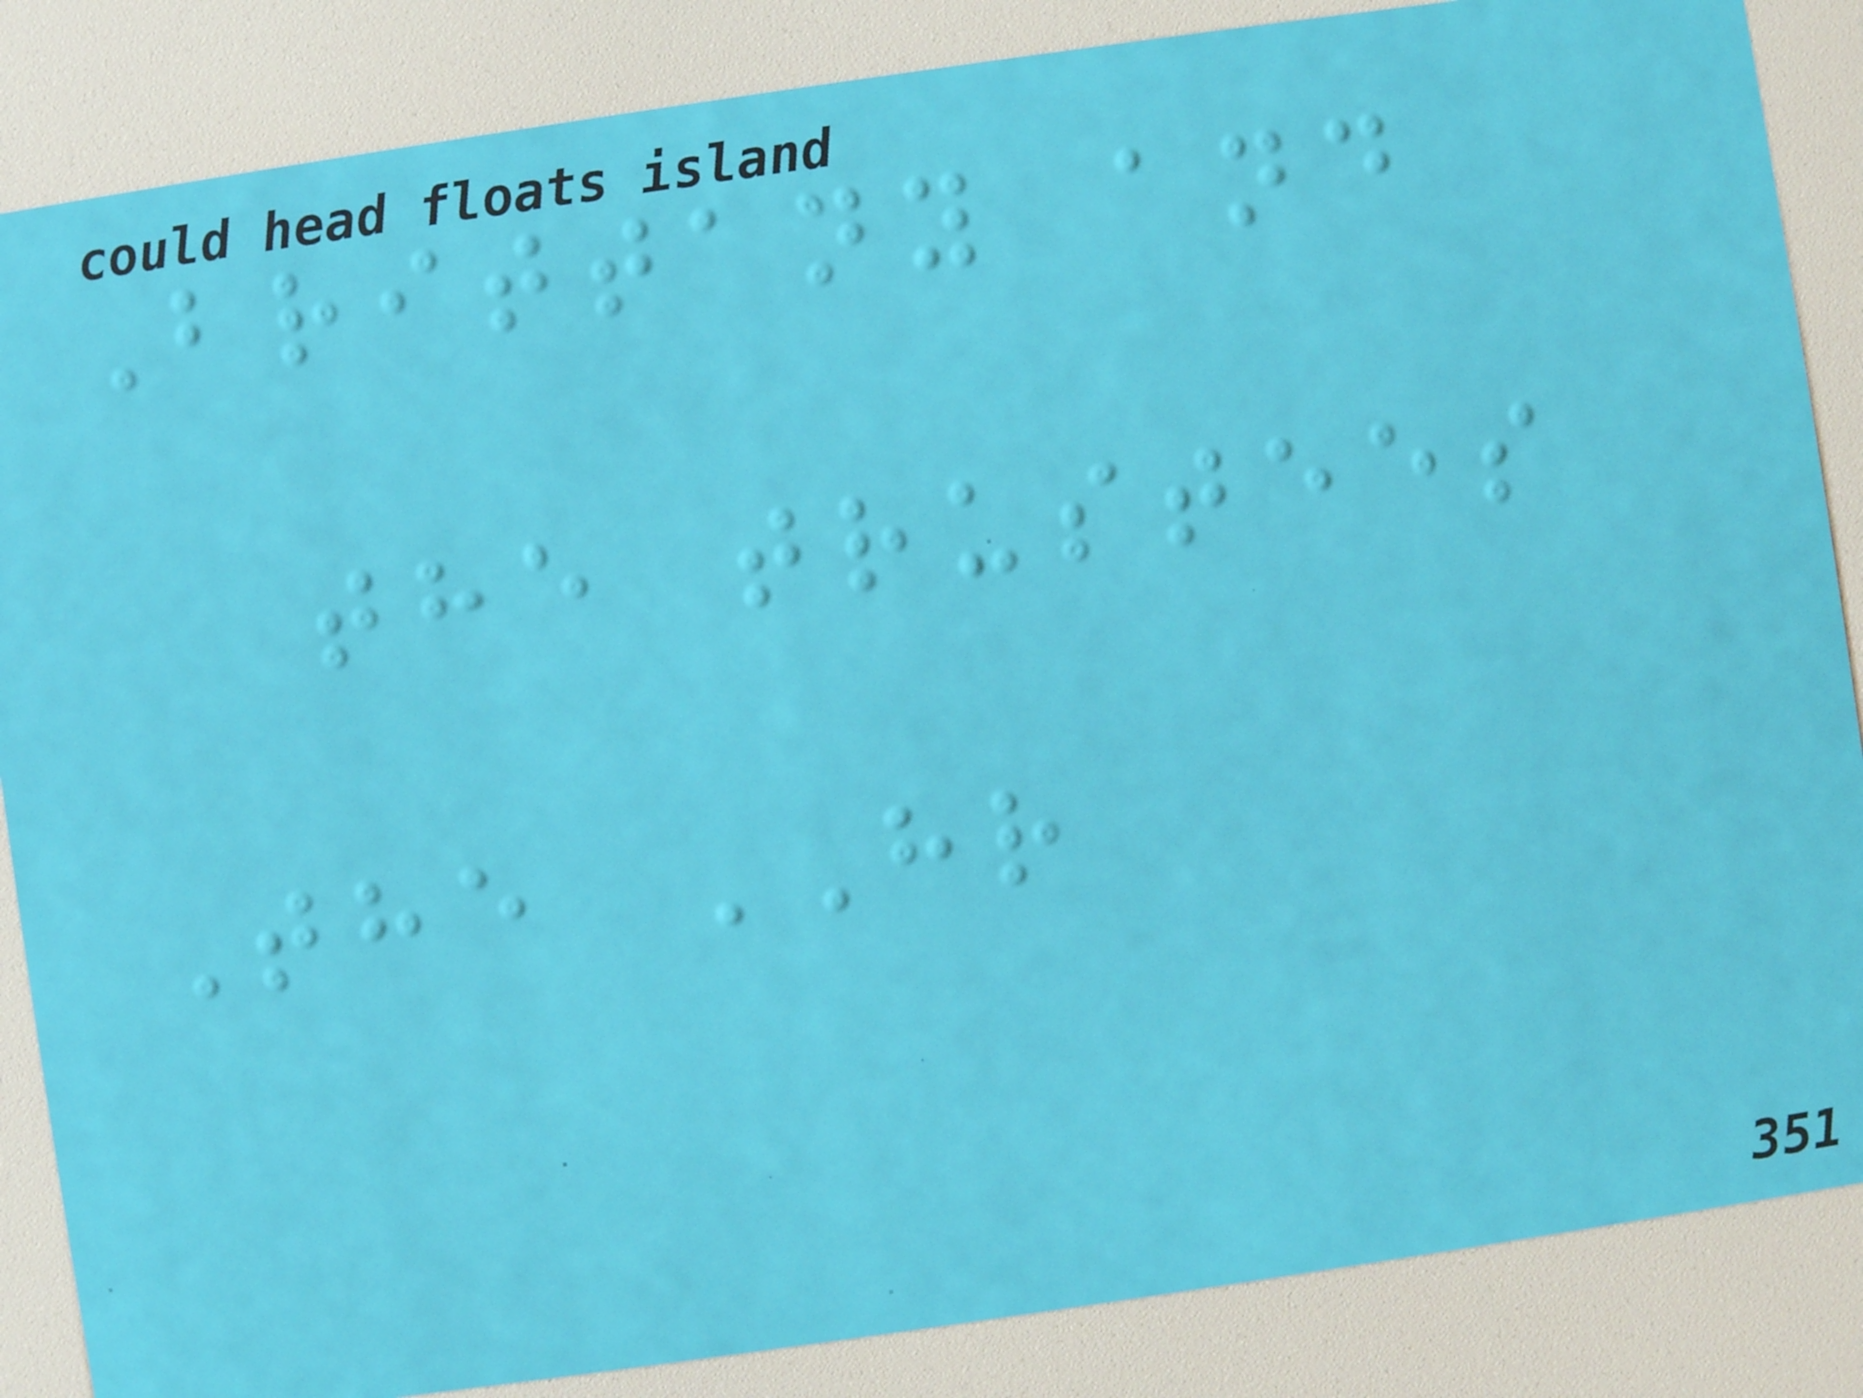Brittany and
the trustees
The HR
